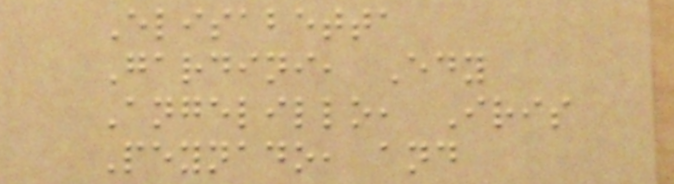Elisabetta
Gardini, Edy
Angelillo, Iris
Peynado, and
